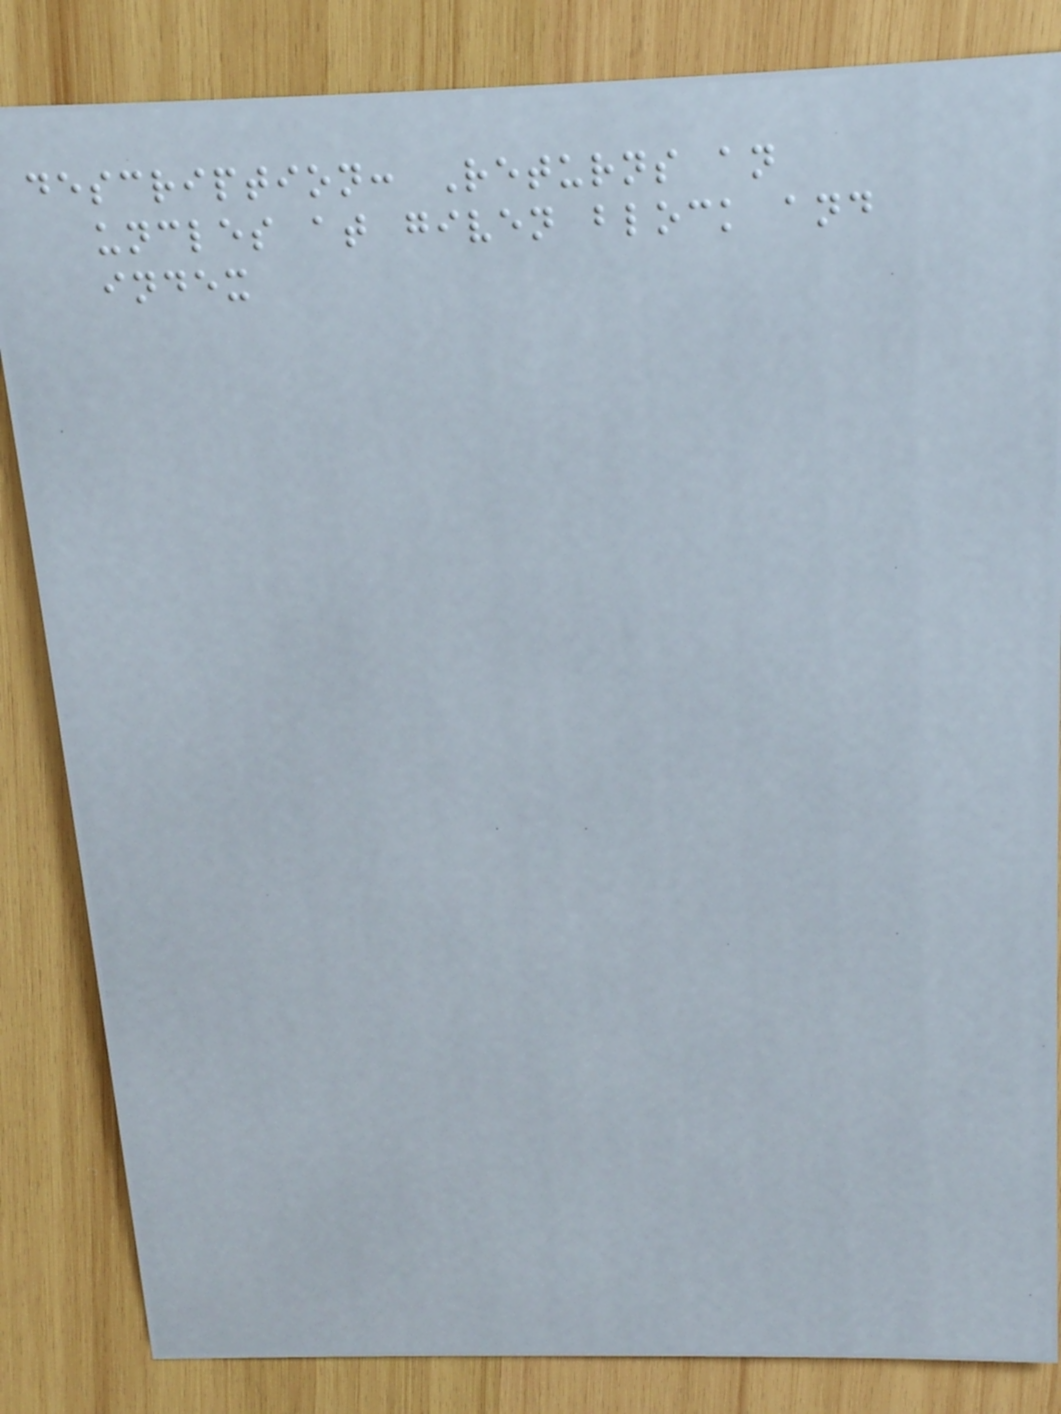description: Returns an
uncles at given block and
index
